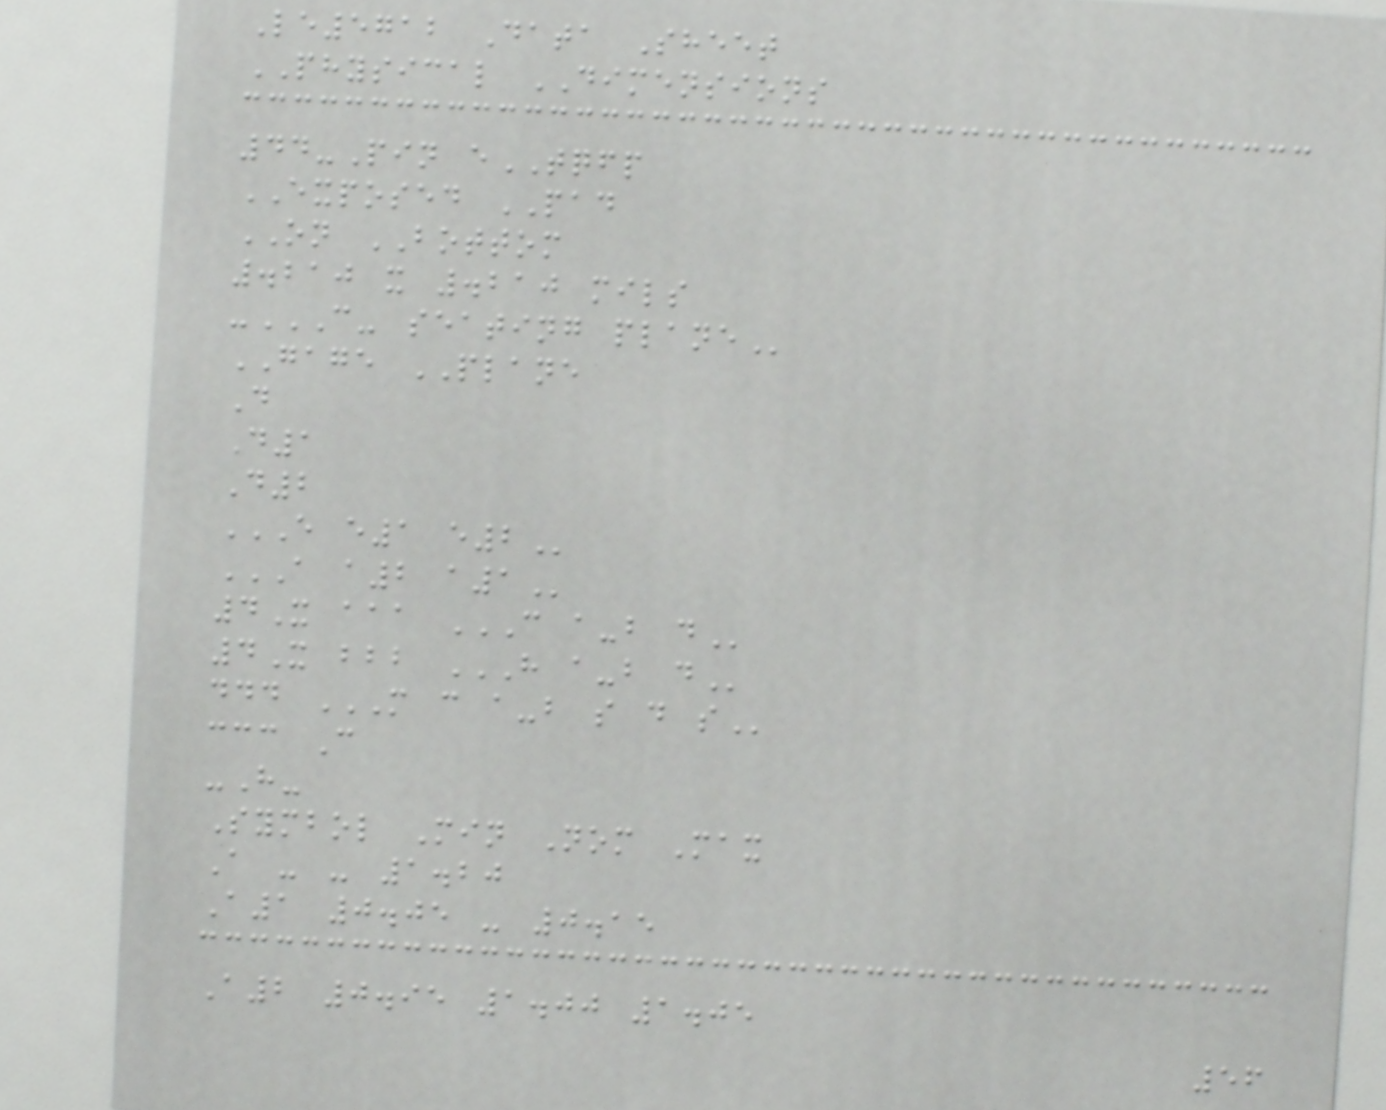Le5712 Data Sheet
PHYSICAL DIMENSIONS
44-Pin eTQFP
EXPOSED PAD
ON BOTTOM
.210 x .210 mils
-C- SEATING PLANE
GAGE PLANE
D
D1
D2
E E1 E2
A A2 A1
4X aaa C A-B D
4X bbb H A-B D
ddd M C A-B S D S
ccc C
-H-
Symbol Min Nom Max
A - - 1.20
A1 0.05 - 0.15
A2 0.95 1.00 1.05
56
